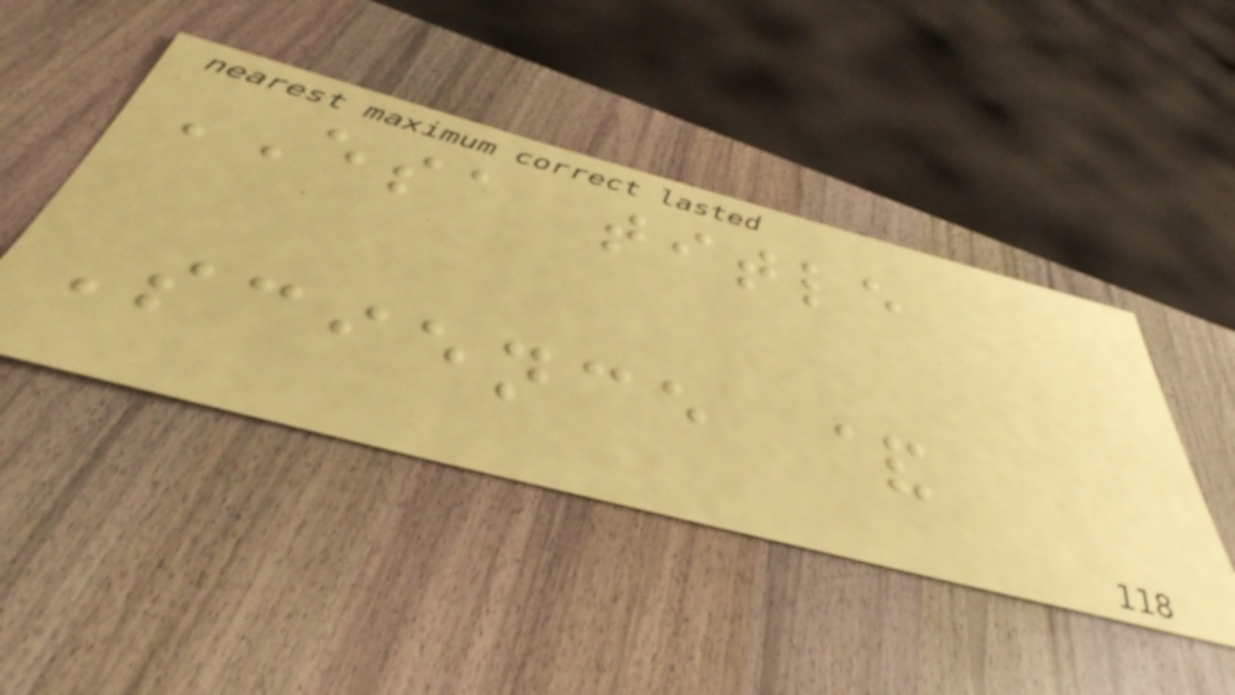ESA title
Science &
